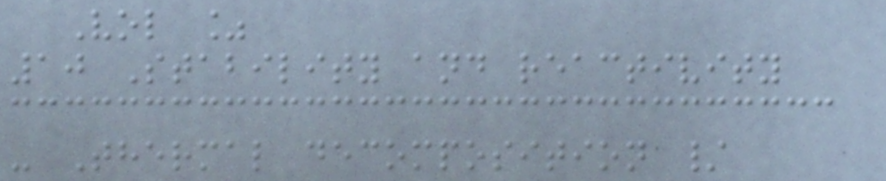Vol %
10 Stability and reactivity
- Thermal decomposition /
